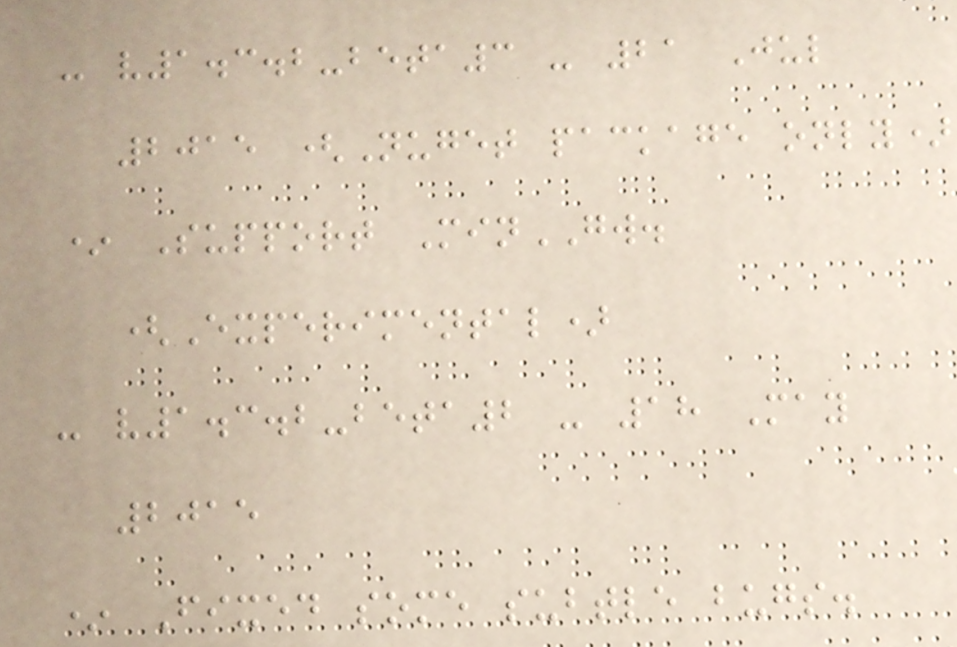- v1.3.2-beta3 - 21 Jul
2015 (Nuget package only)
* Support MinGW.
(Experimental)
- v1.3.2-beta2 - 18 May
2015
* Fixed some subtle bugs.
